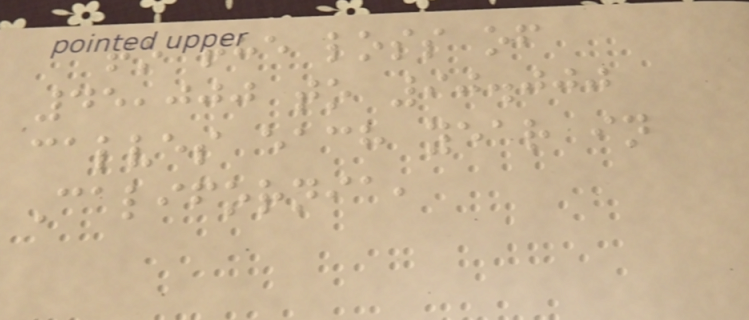to the loss of
45,000 to 90.000
calves each year in
California,
